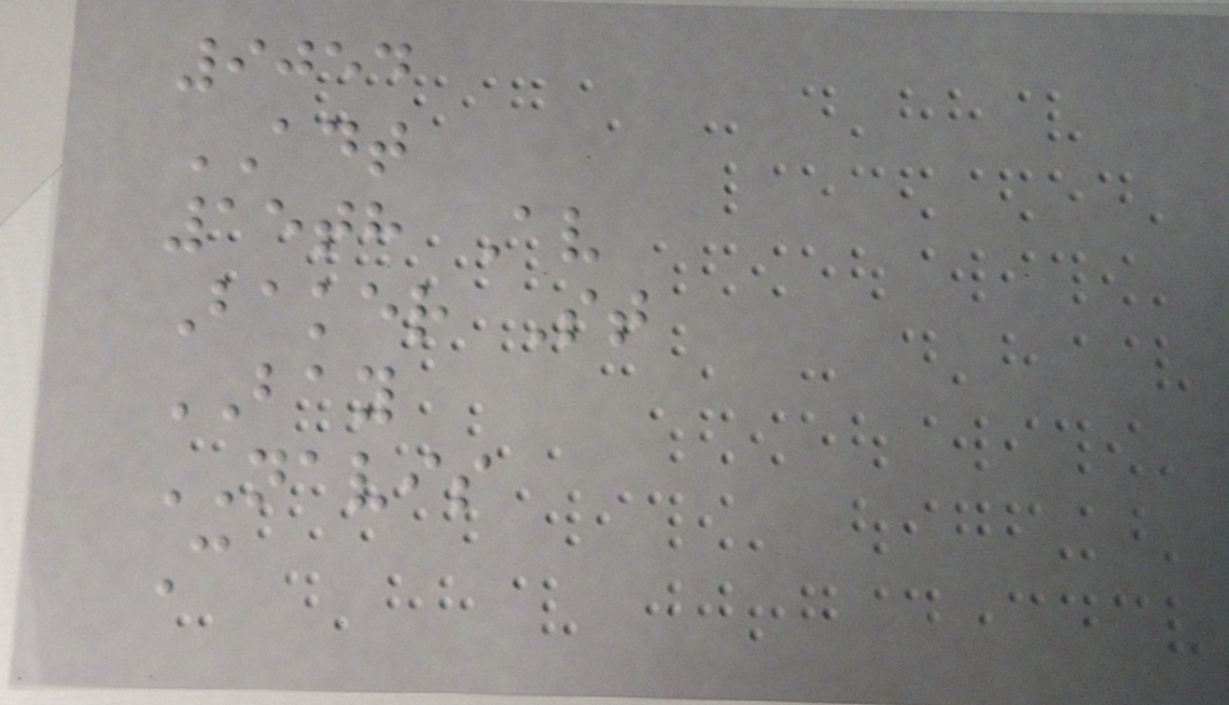9054
ADT
15th Av
Baker St
BAY
NAVIS
C
